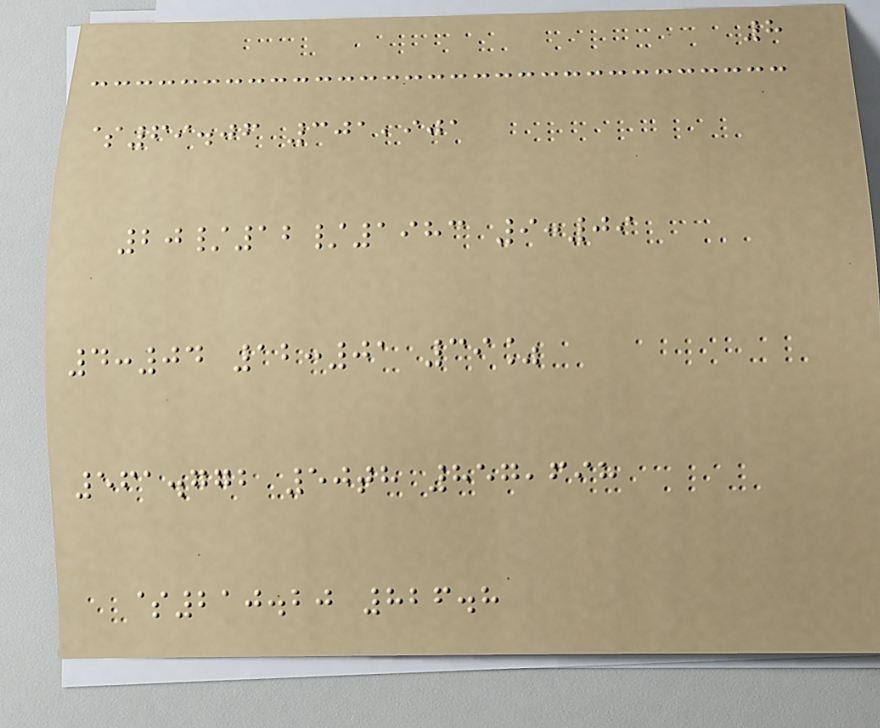8
$69.06 301,901
20/12/1983 9:09
4:04 12:01 39%
561.772 50th 857,698
$210.20 826.8
